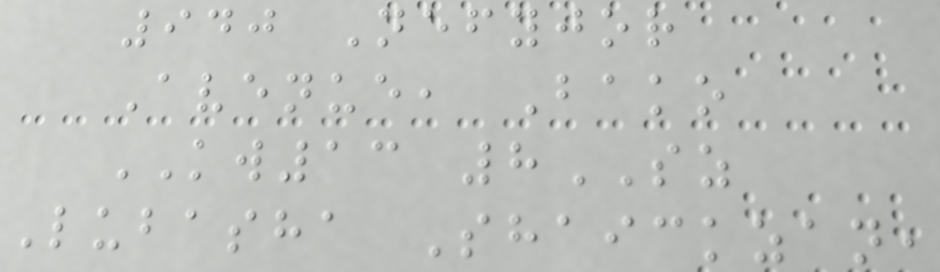940 Nefyjor
Avenue, Bako
KW13 8SZ
Lubasha Shaickzan,
